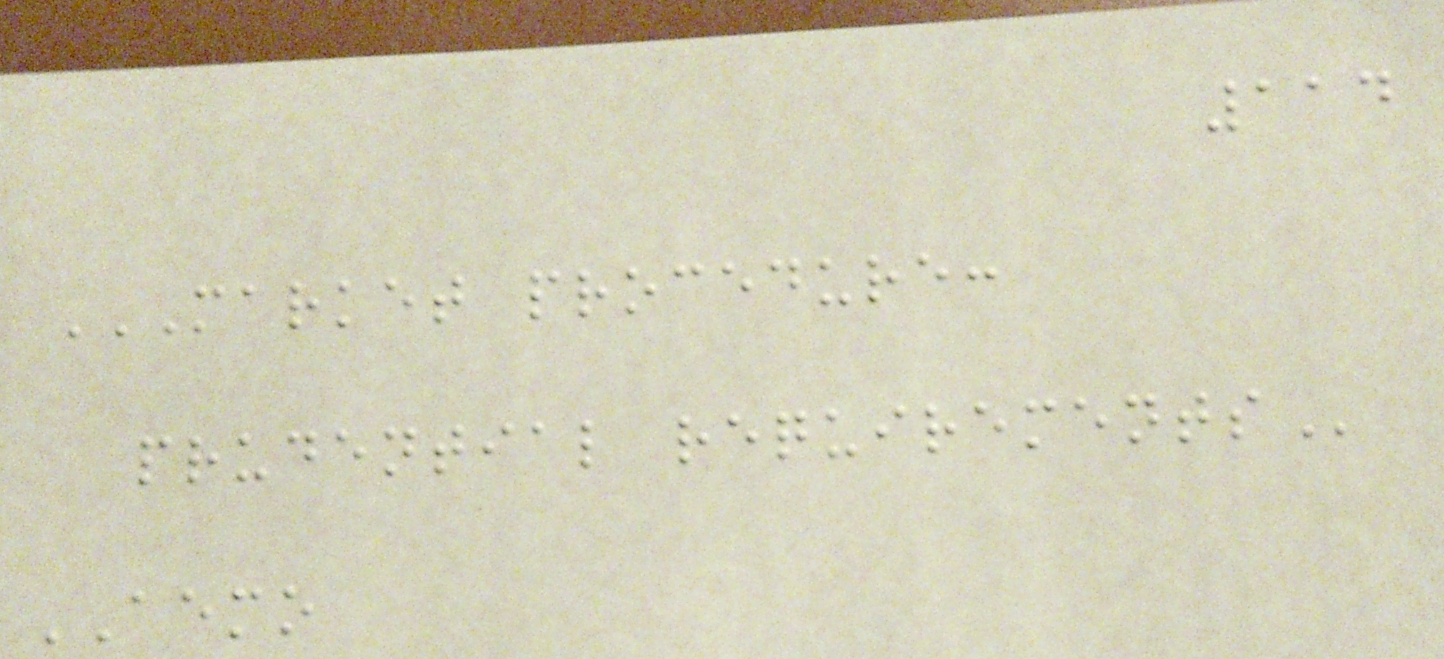114
MARKET PROCEDURE:
PRUDENTIAL REQUIREMENTS
AEMO
